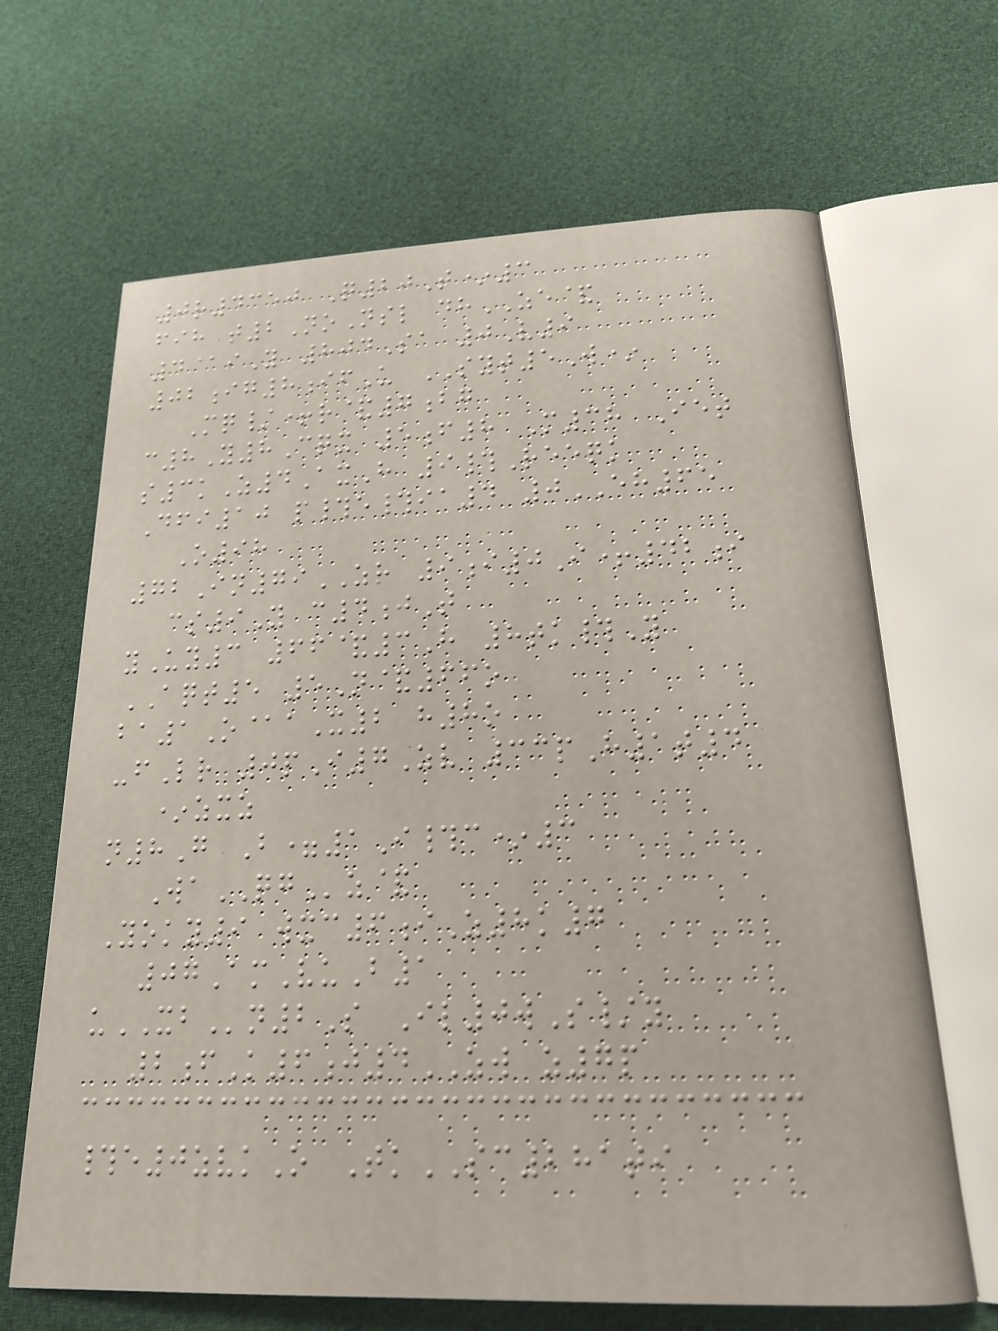0r4350 Q20T*3
fih t2NoNsl dhZE&
4@iY 804Sa 0V9
02ig8ifU SYT5W*
Mq/+r&7bg
c8Y8Cqx 5f8 M38 Iet
s3kZ4AxH 9#Reeqk
Dfi10 p#e#ia4 0EH65
O98
72In79ZR 9i0I+42i
cs9Y c4jT
yUy3 66&3H 8tk#Y
AQT5 5N&66o
ba1O@aX2 h8o
-fLr 0pI7Zv 33pH1t4
*zxz
n8G B=1I#c*3
WaQGz&
Yoky9 wxc6iZ8k7
07AmVuB1
uXBn2S Il0wS/y
2fK6j4ZW z7p
#e0zvkO TkSC281ti
